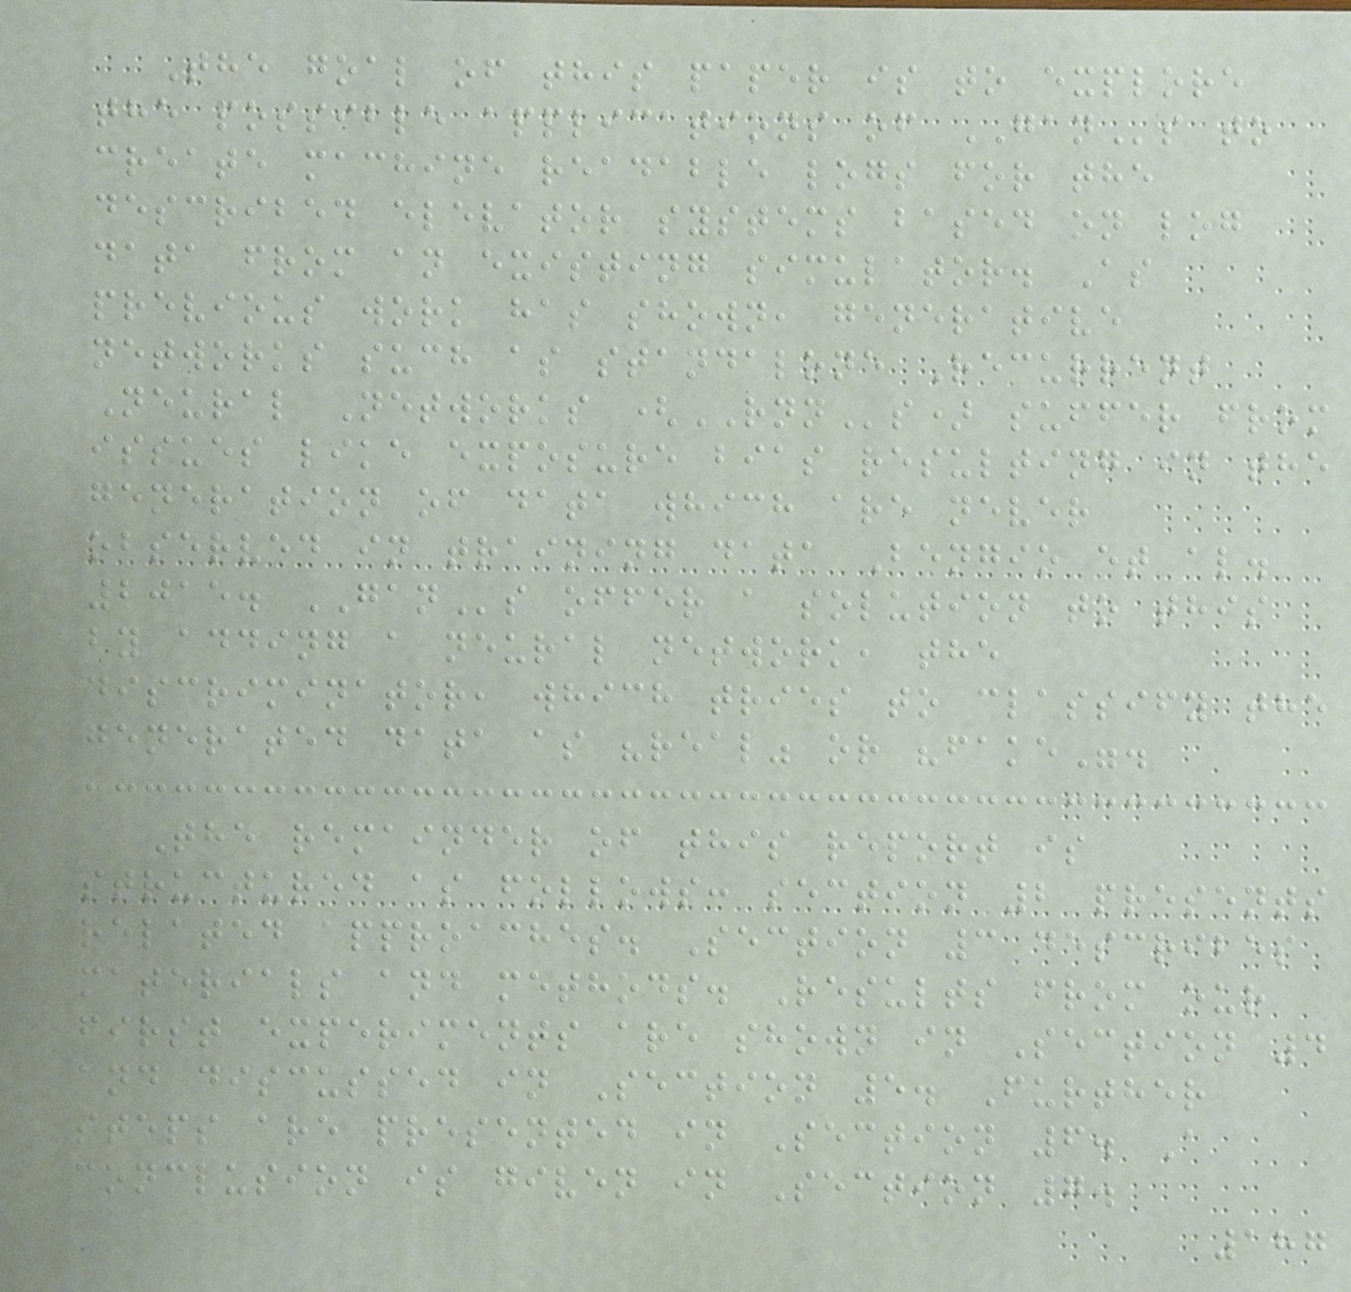The goal of this paper is to explore
the possible applications of GANs to
create machine readable logs for the
described elevator systems based on log
data from an existing simulator. As
previous work has shown, generative
networks such as standalone Recurrent
Neural Networks (RNNs) suffer from
issues like exposure bias resulting in the
generation of data which are never
observed in training data Bengio et al.
2015. GANs offer a solution to this
by adding a neural network, the
discriminator, which tries to classify the
generated data as "real" or "fake".
The remainder of this report is
structured as follows: section 2 presents
related approaches. Section 3 describes
materials and methods. Results from our
first experiments are shown in Section 4
and discussed in Section 5. Further
steps are presented in Section 6. A
conclusion is given in Section 7.
187
